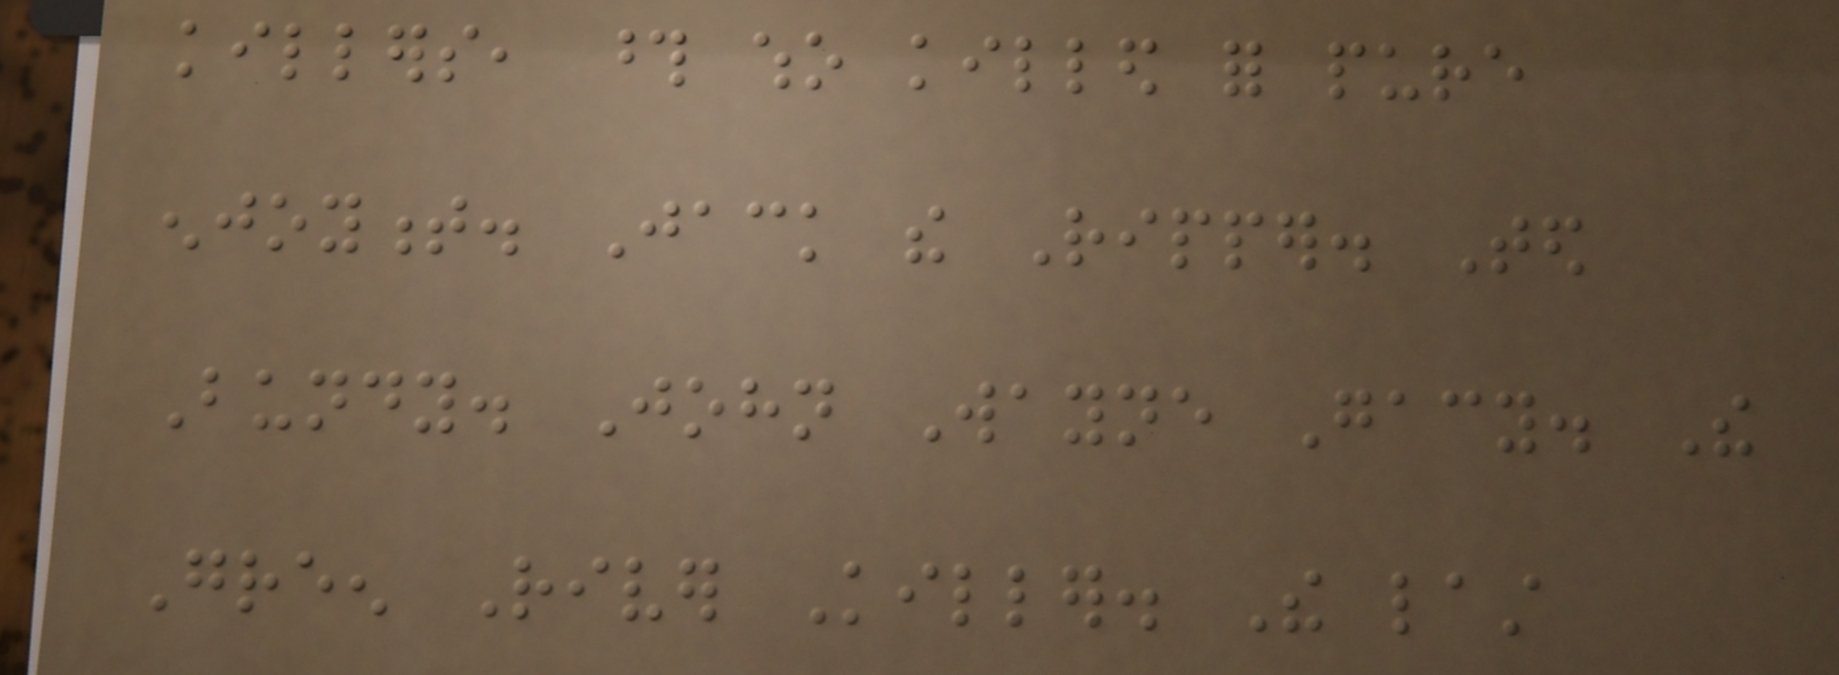killers, those who killed for pure
enjoyment. Jack the Ripper. Ted
Bundy. John Wayne Gacy. The
Green River Killer. The last
